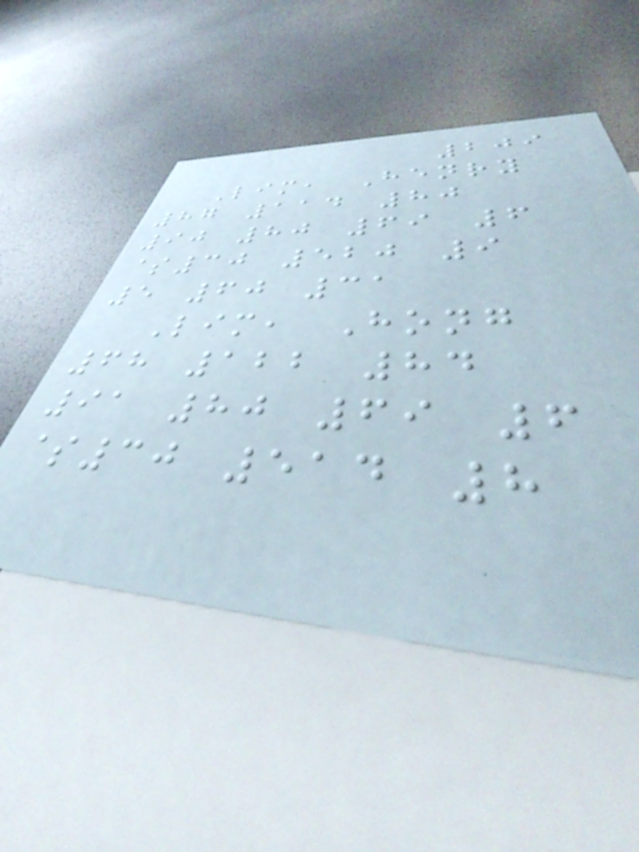209
Lim, Henry
87 114 80
90 80 69 6
$30 520 9
5 60 31
Lim, Hong
68 122 84
91 80 69 6
$30 514 8
